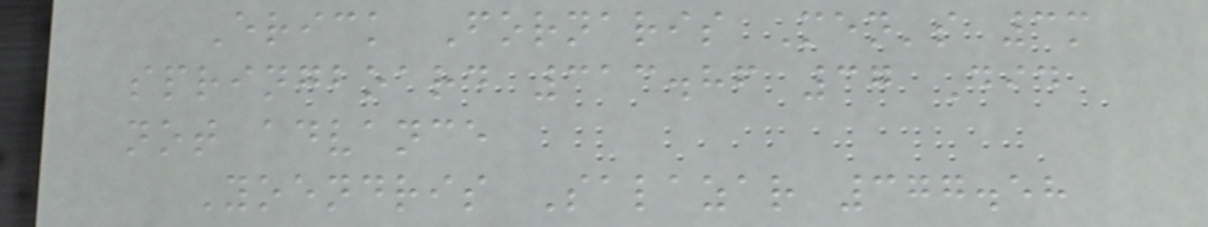Erick Fornaris Men's 3m
springboard 313.86 37 Did
not advance
Yoendris Salazar 377.58
